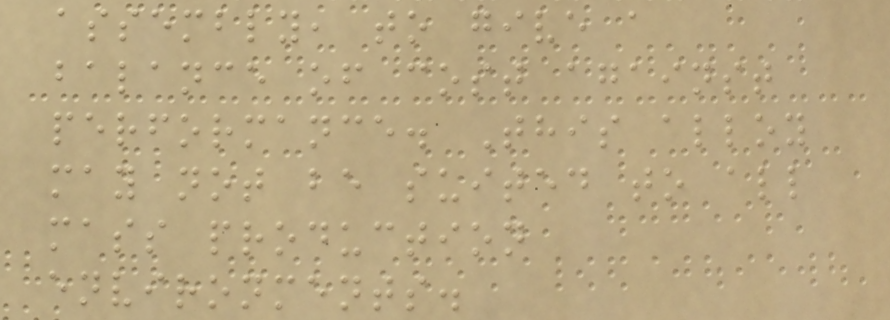assembly, to give a
balance of cost against
performance. This alloy
may not be suited to all
mass production
environments.
